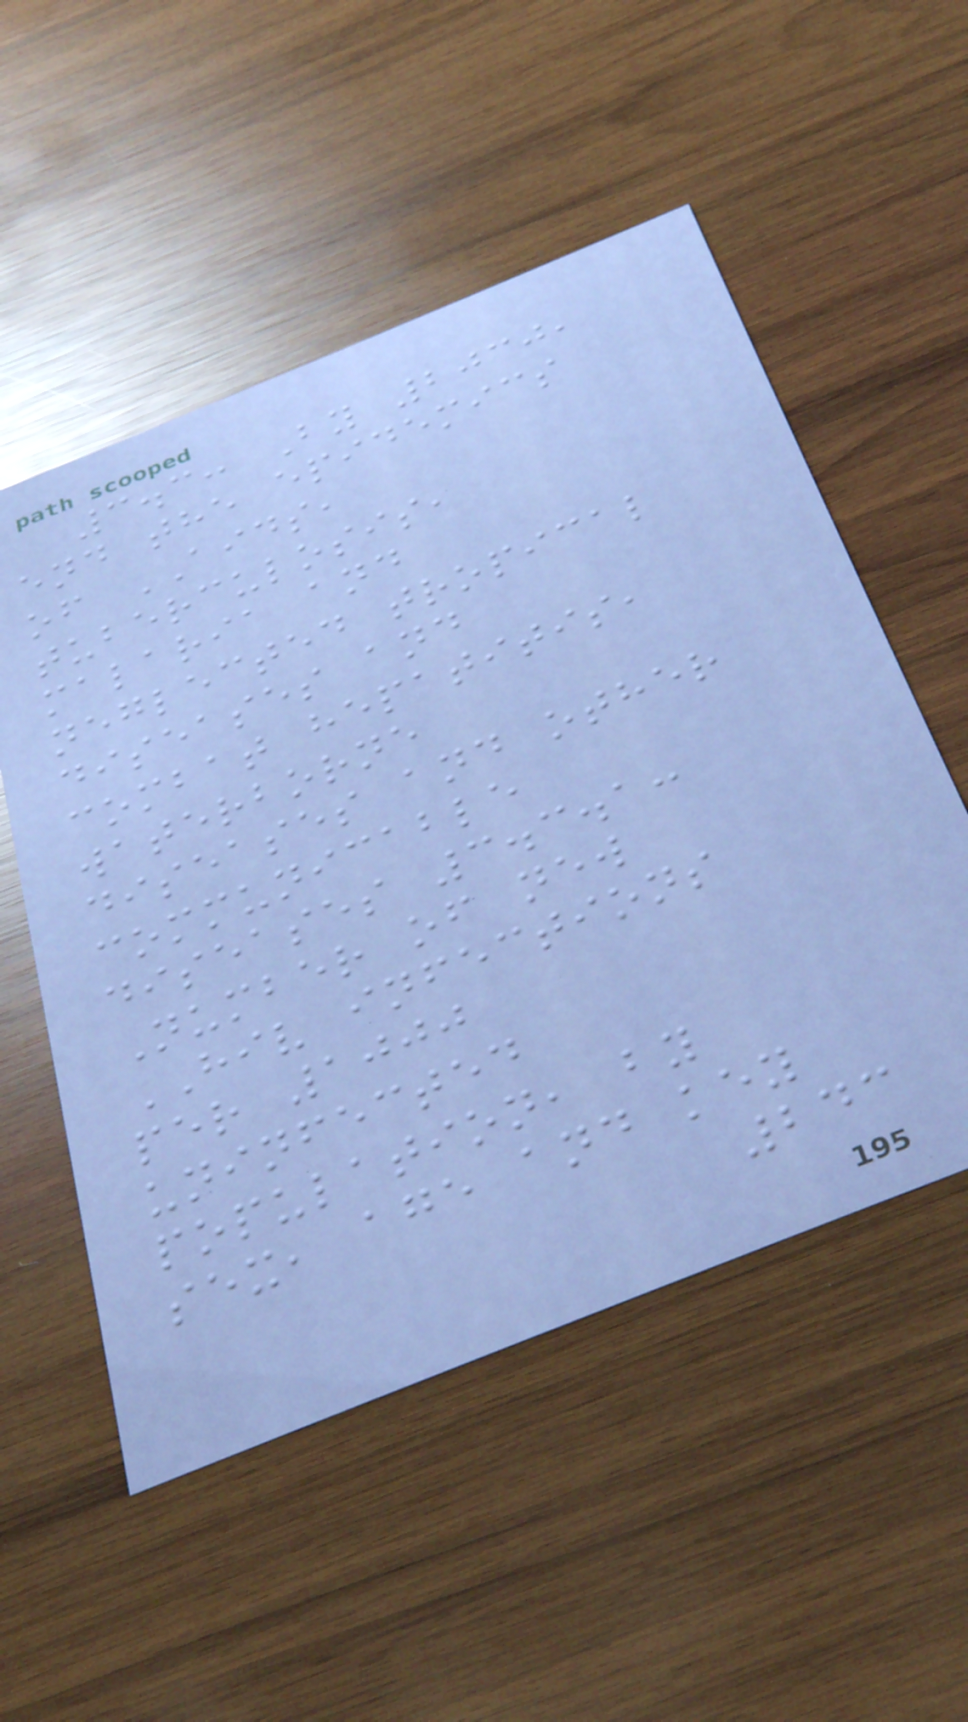3.3: By 2030,
end the epidemics
of AIDS,
tuberculosis,
malaria and
neglected tropical
diseases and
combat hepatitis,
waterborne
diseases and other
communicable
diseases 3.3.1:
Number of new
HIV infections
per 1000
uninfected
population, by
sex, age and key
243
